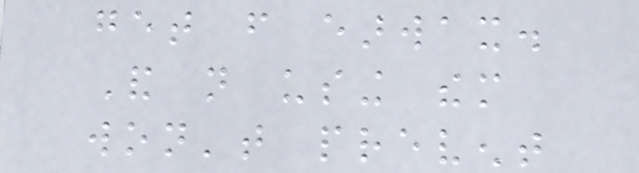get from earwax.
And not using them
won't prevent
